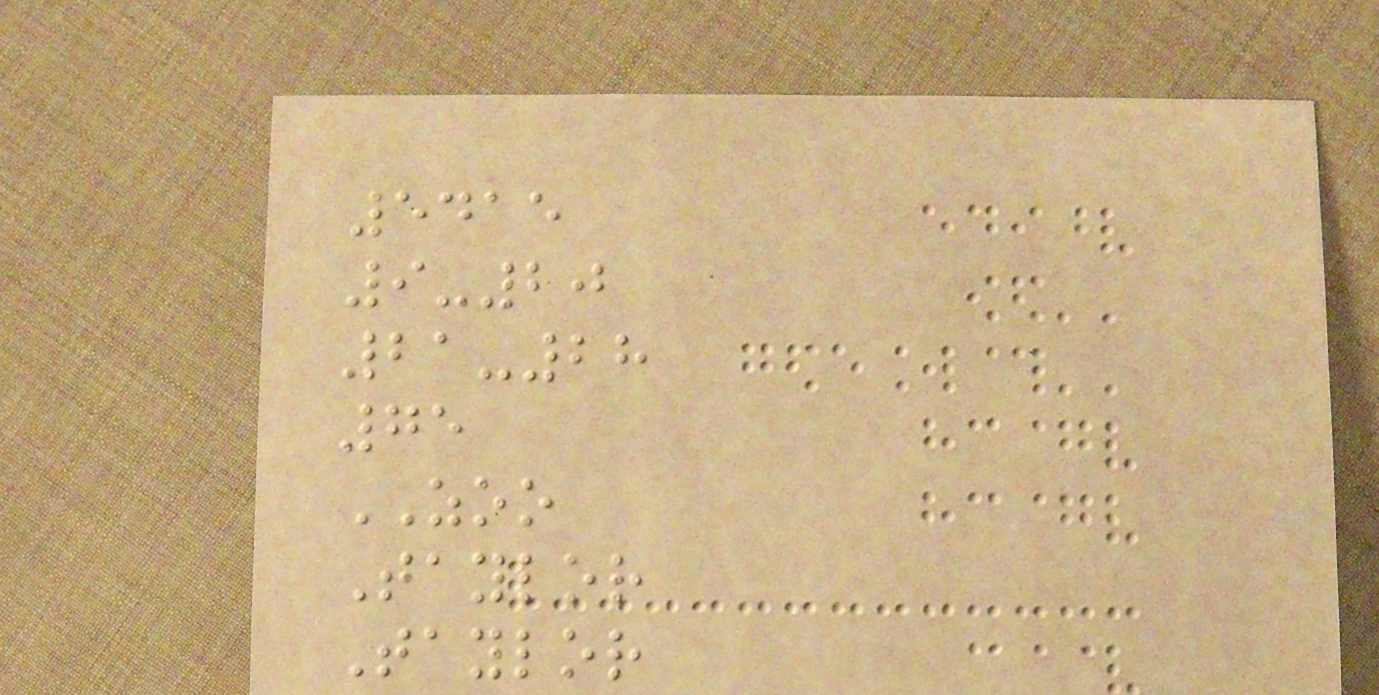5415
9-20
21-28
75
ZOO
Taylor
Taylor
